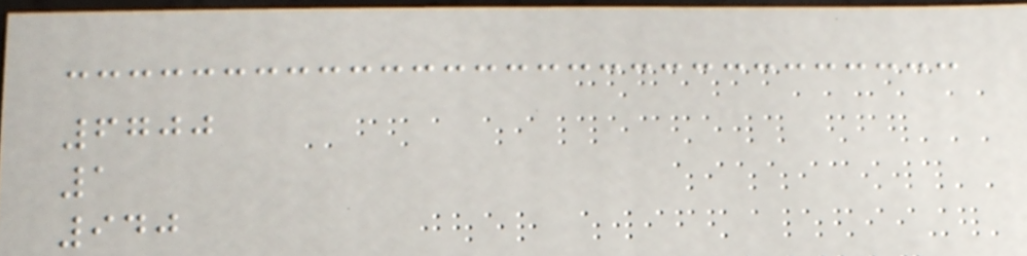6700
1
940
